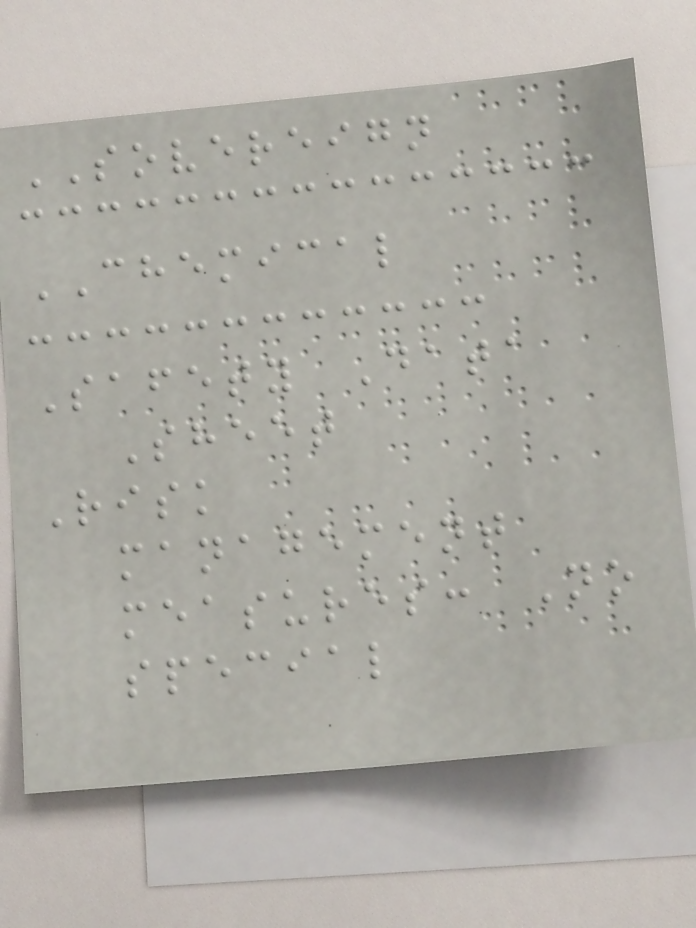SOVEREIGN
CHEMICAL
Safety Data
Sheet
Risk
management
measures: No
special
